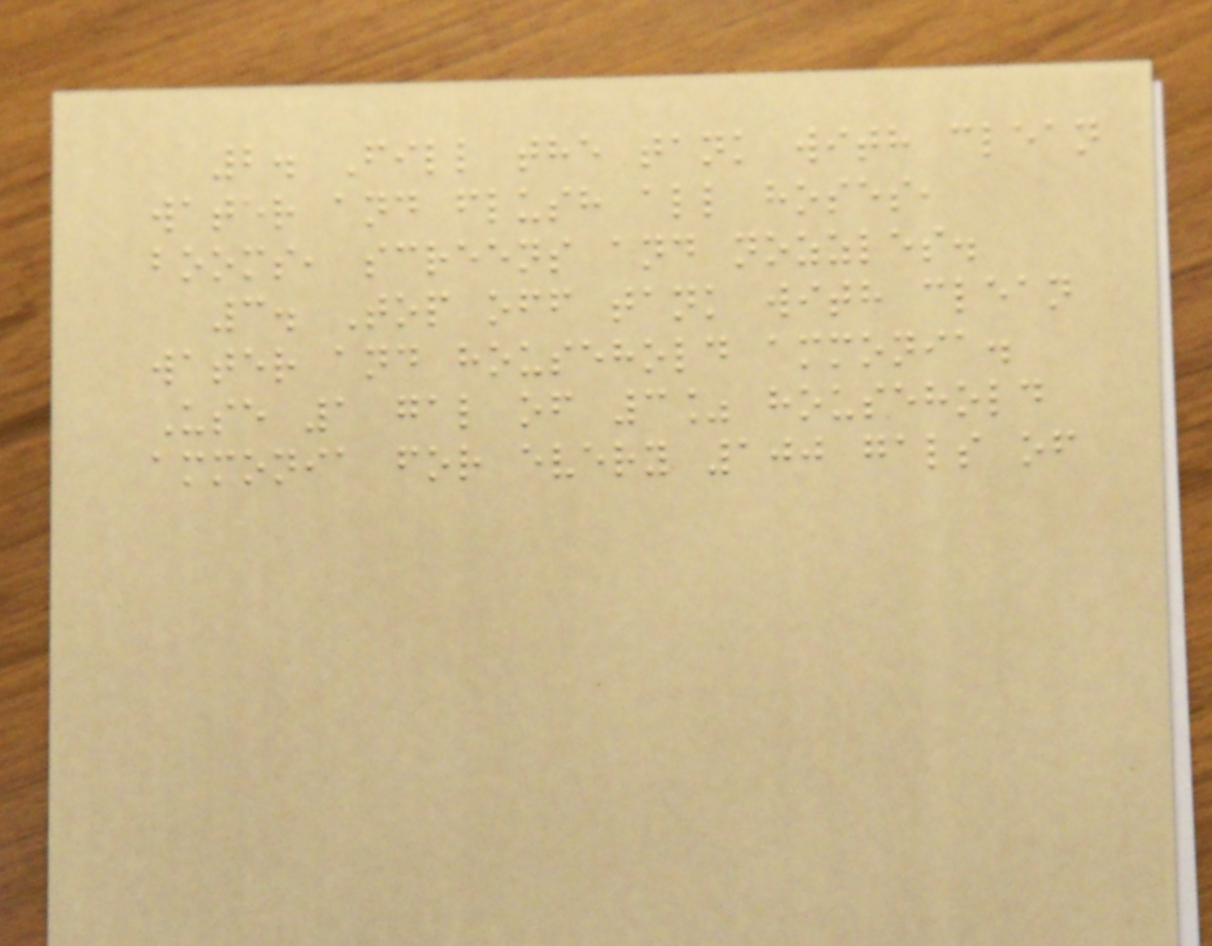2. Fill the tank with clean
water and flush all hoses,
booms, screens and nozzles.
3. Top off tank with clean
water and household ammonia.
Use 1 gal of 3% household
ammonia for every 100 gals of
